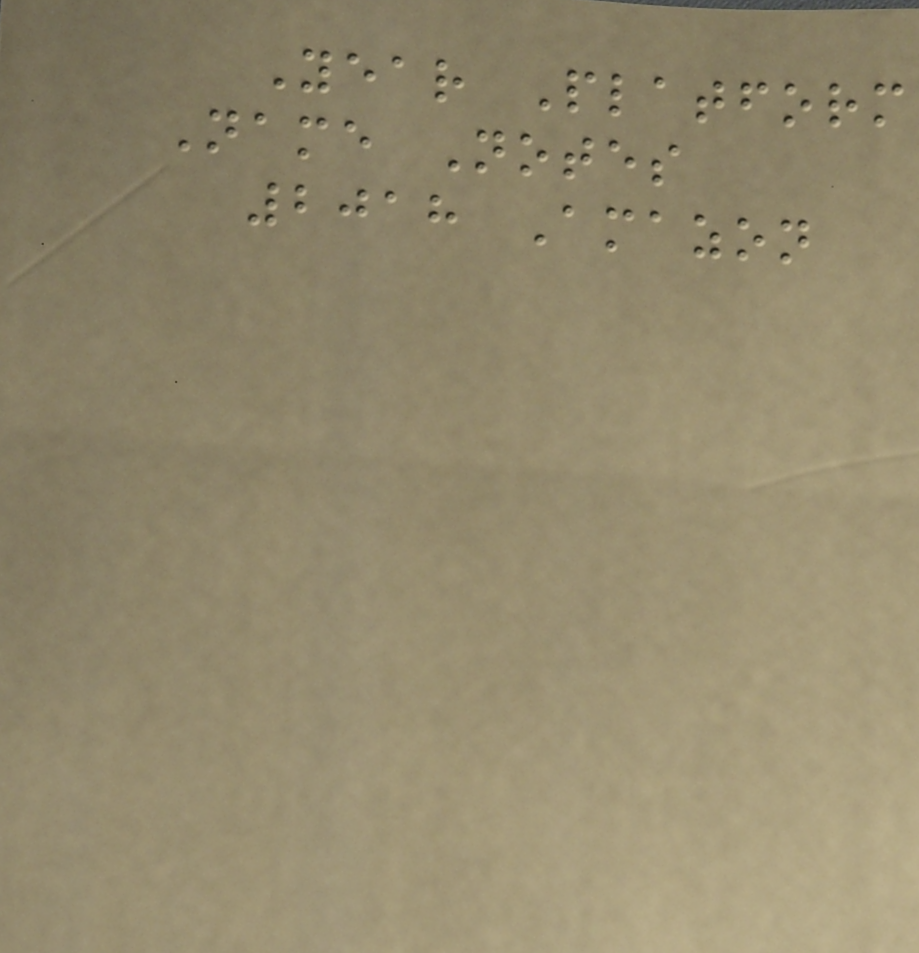Year Platform
Name Notes
2018 Amazon
